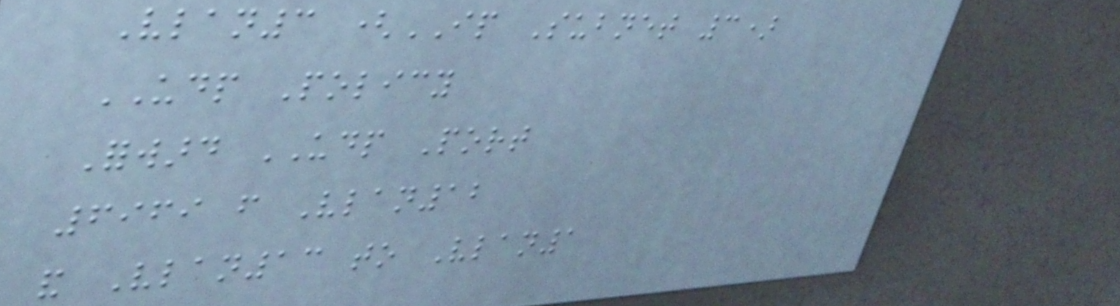Vlan3 (IP Subnet 3)
UDP Policy
Forward UDP Port
6969 from Vlan12
and Vlan13 to Vlan1
